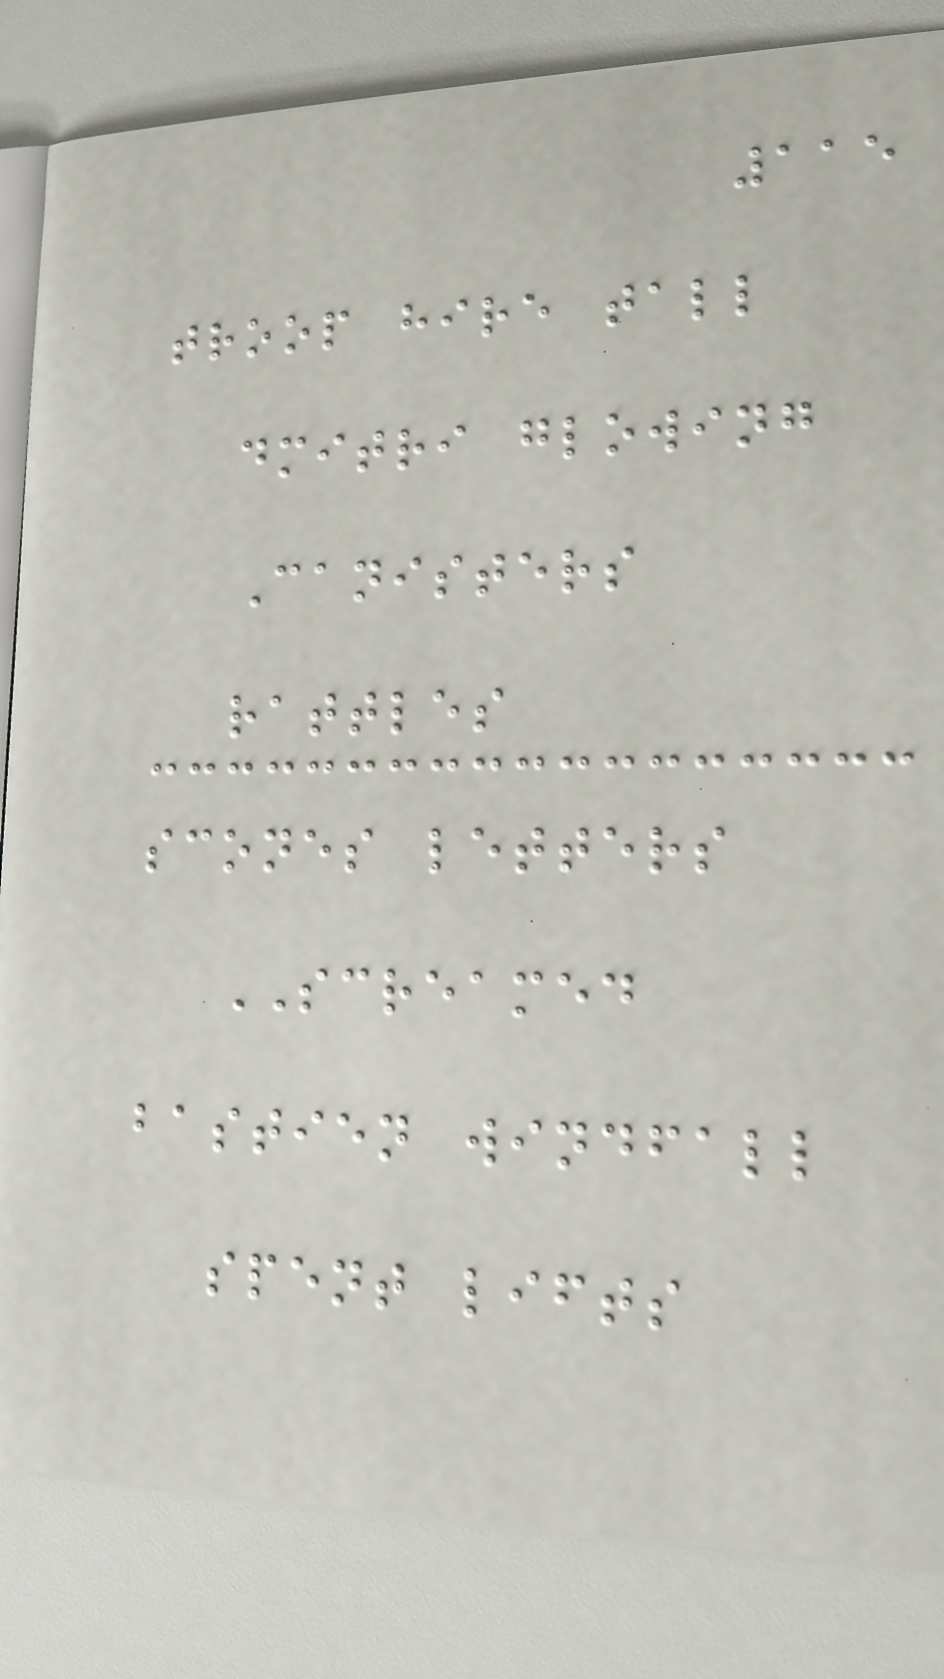115
troop hire tall
dmitri glowing
Canisters
rattles
scones letters
SCREAMED
bastien windfall
spent lifts
